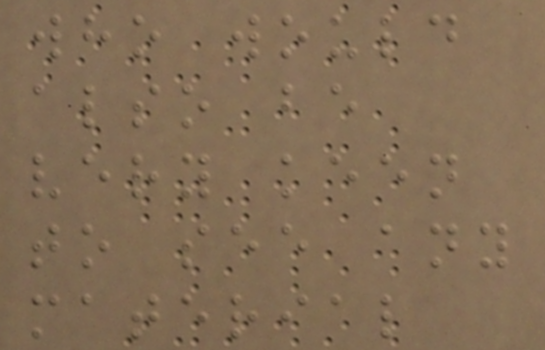who would
also be
very keen
to see any
material
